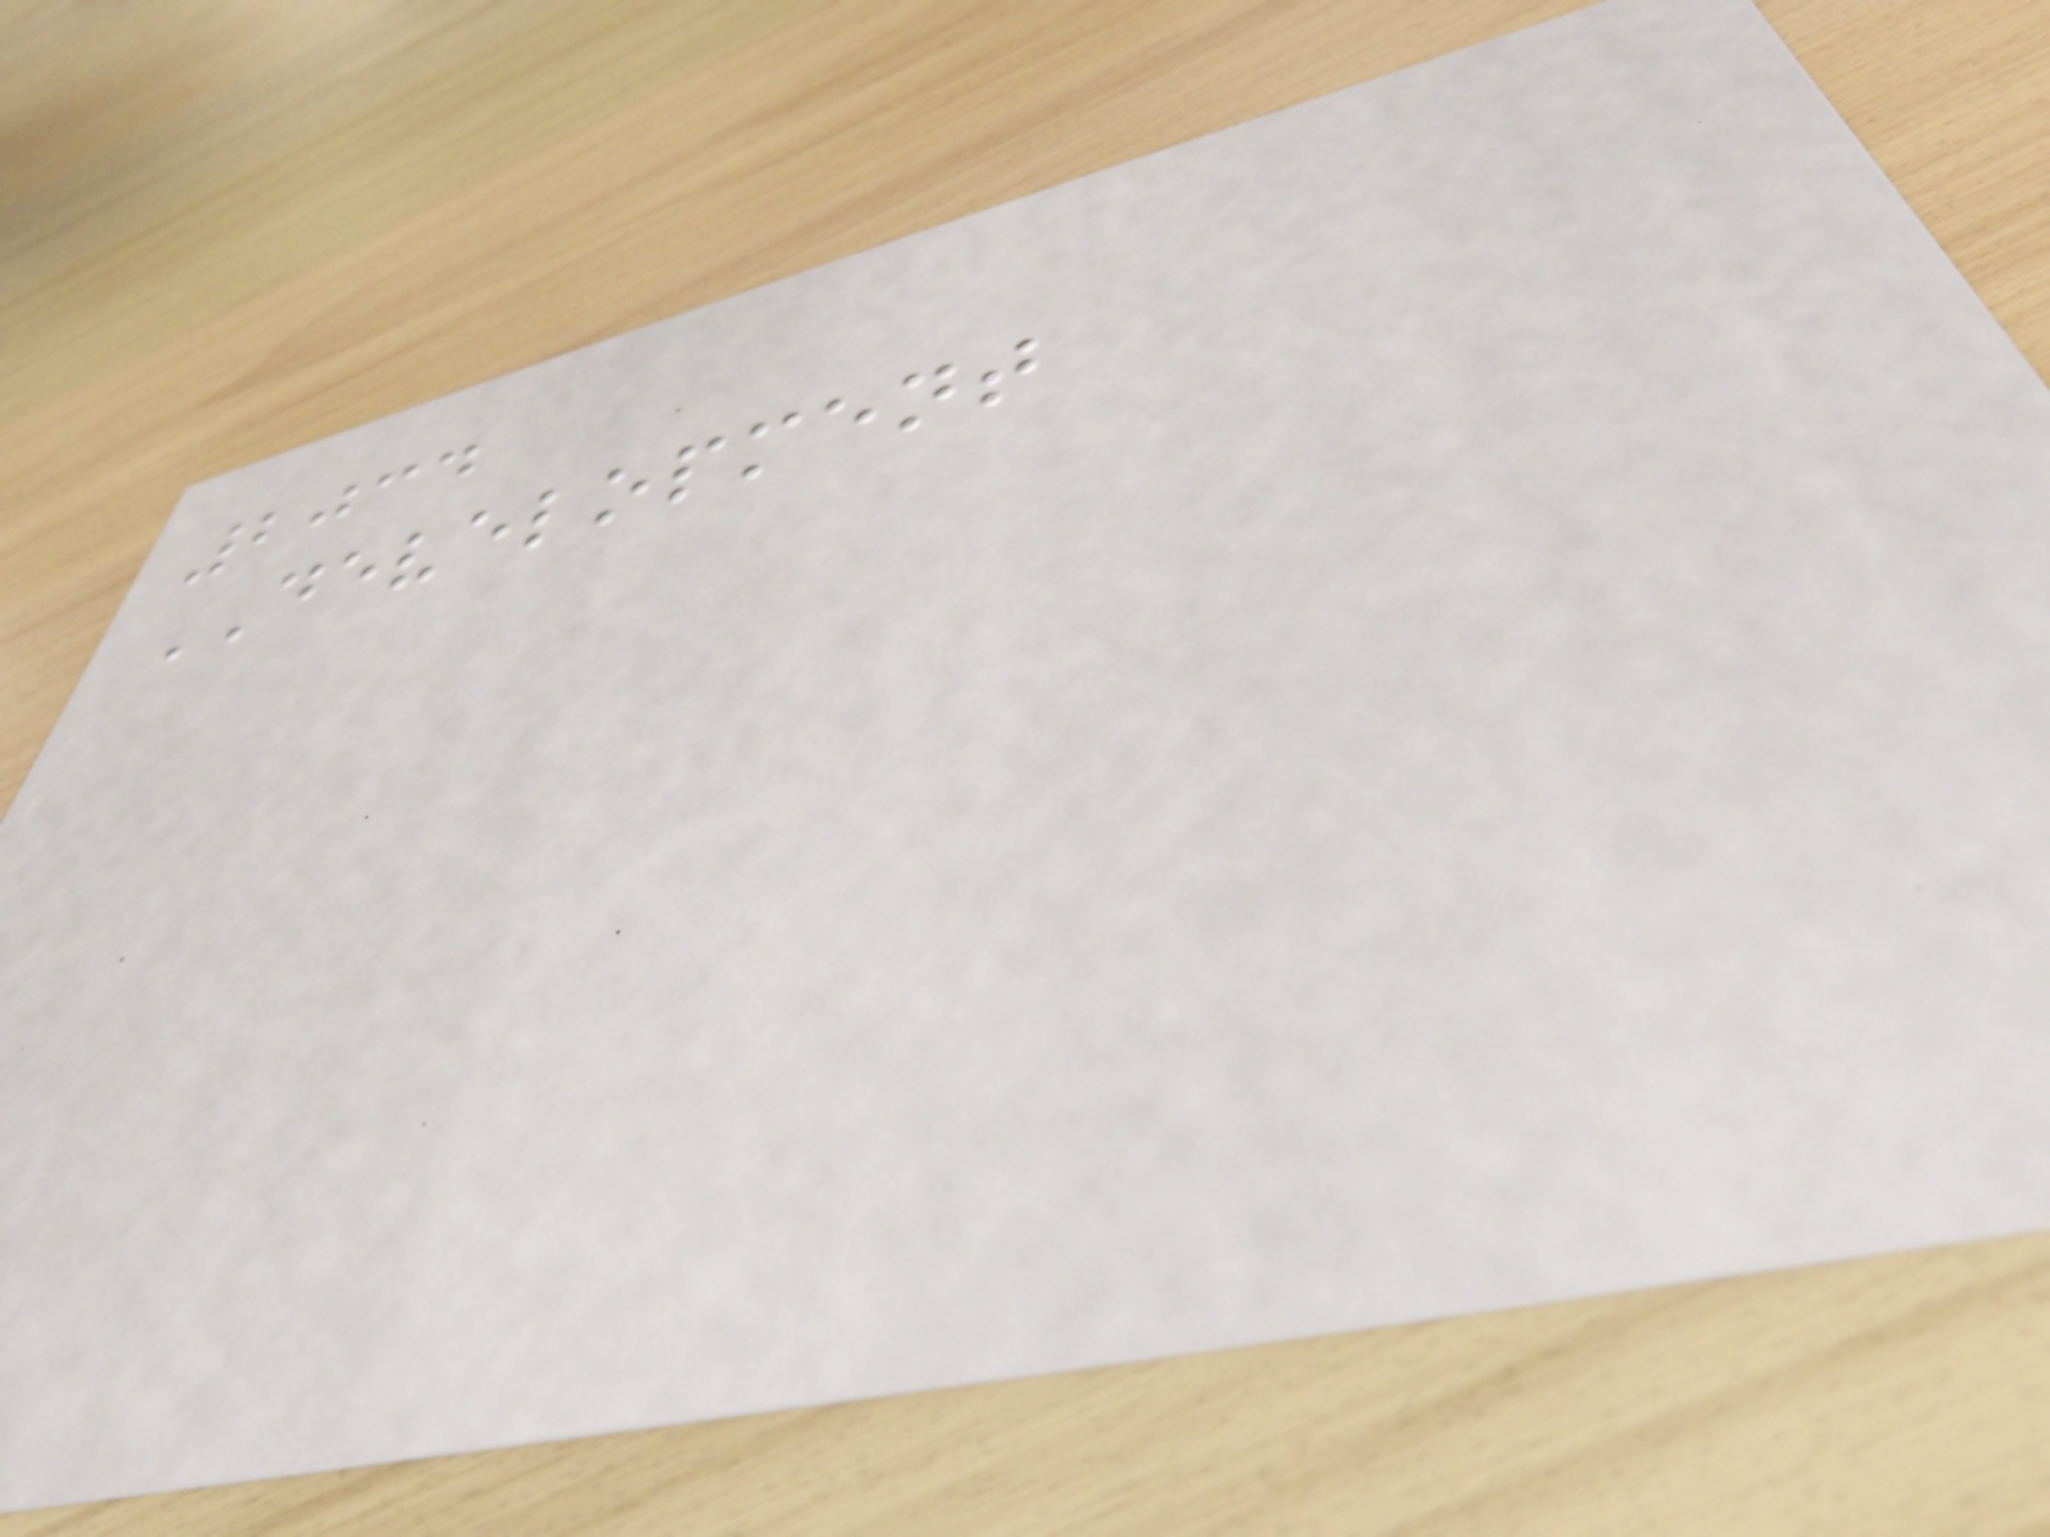2034
DEVELOPMENT
